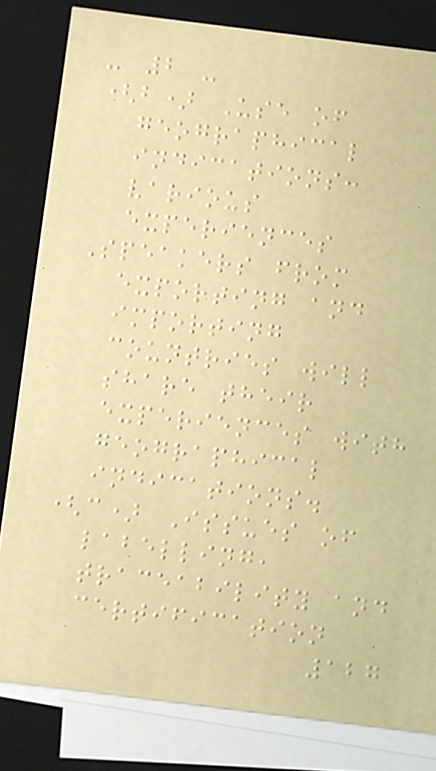- 2 -
(b) Use of
geographical
indications:
various
experiences
Speakers from
exporting and
importing
countries will
share their
experiences with
geographical
indications.
(c) Issues of
labelling,
traceability and
certification
127
